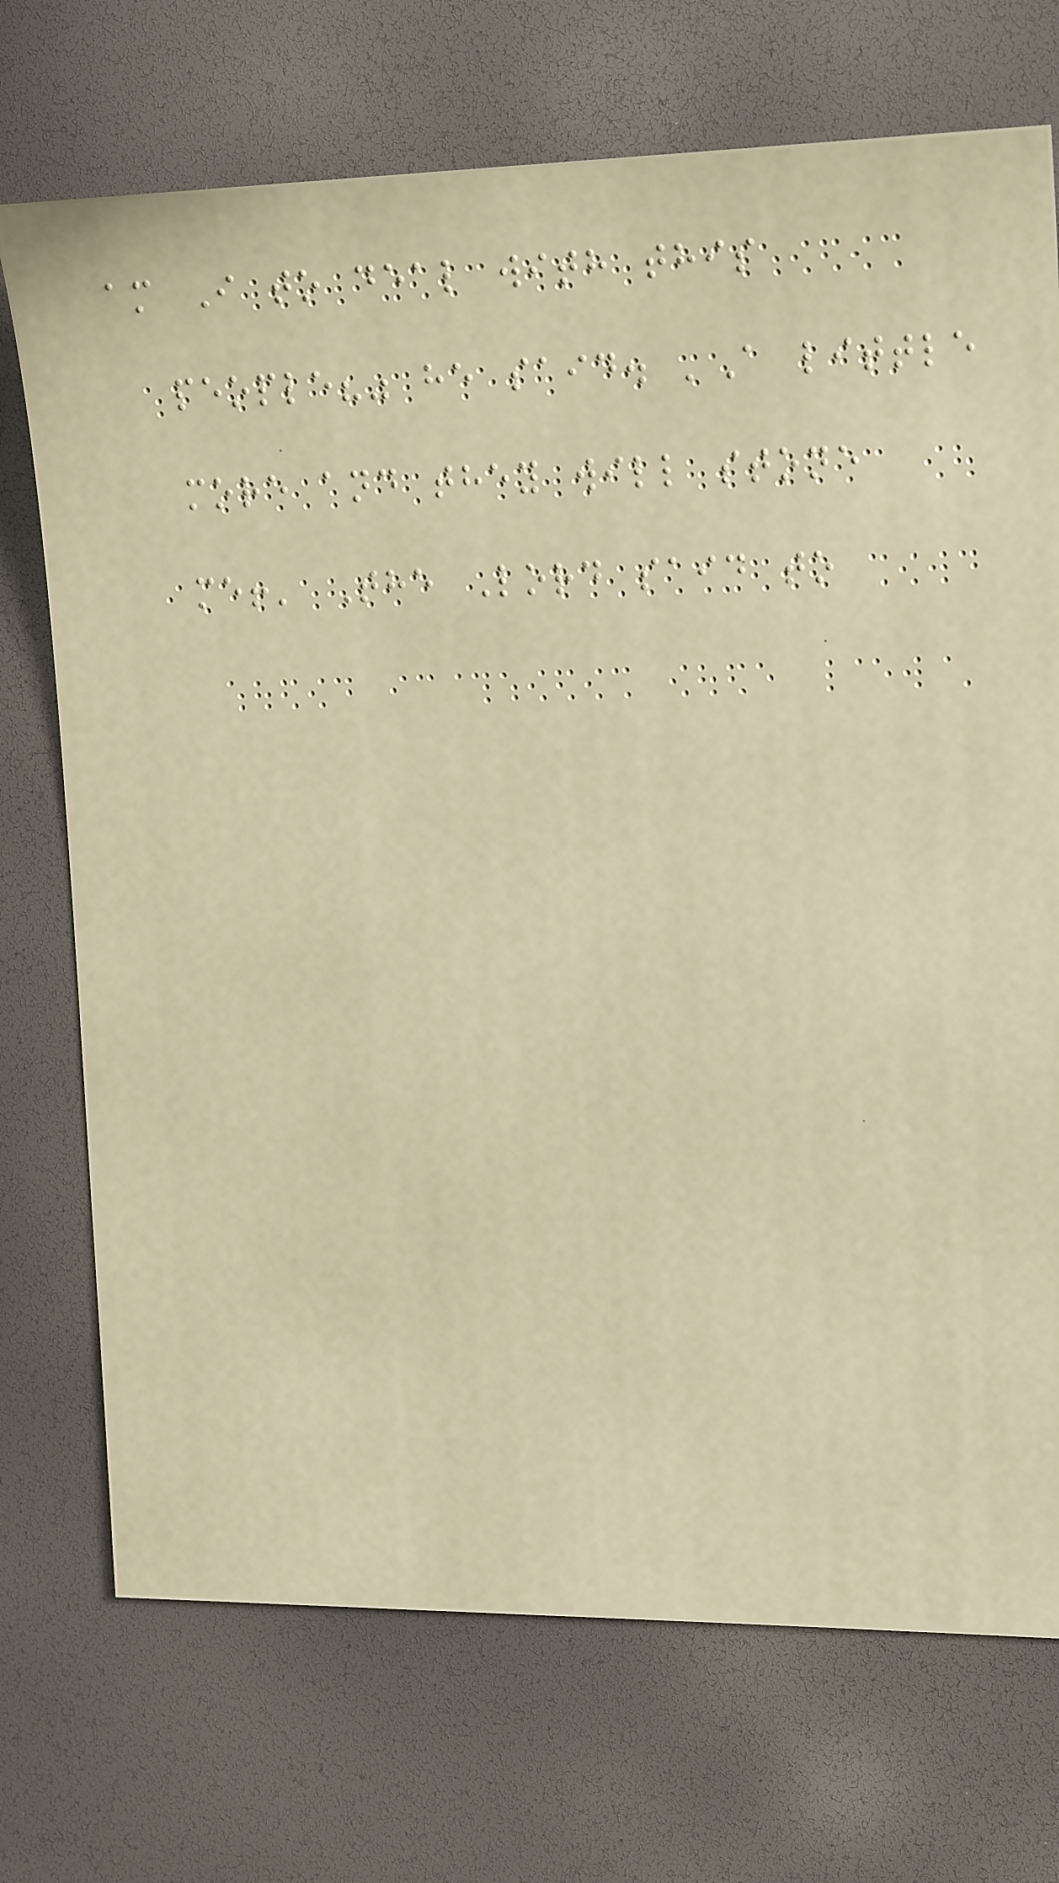am I to deal with this
people?" he said. 'A little
more and they will stone
me!' The Lord said to
